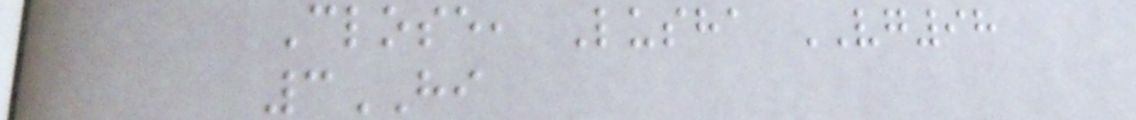Close, Lusha VG98
3HI
